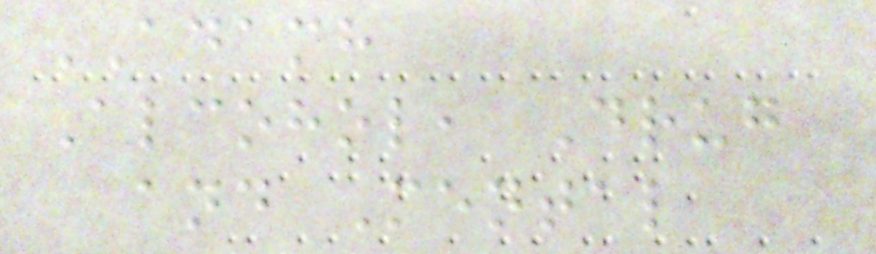ADAMH
Alcohol, Drug
and Mental
